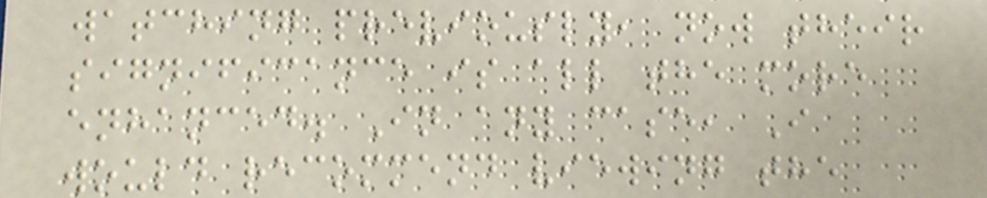watching previously, now their
significance is all the more
enhanced. In any case, I
would recommend viewing the
